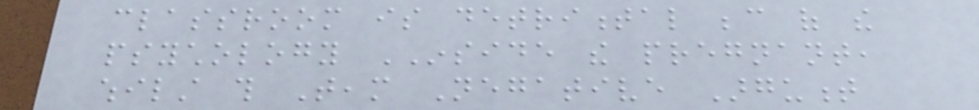classroom is detrimental because of the
psychology INSIDE the pregnant,
whilst this Team Negative Argument
